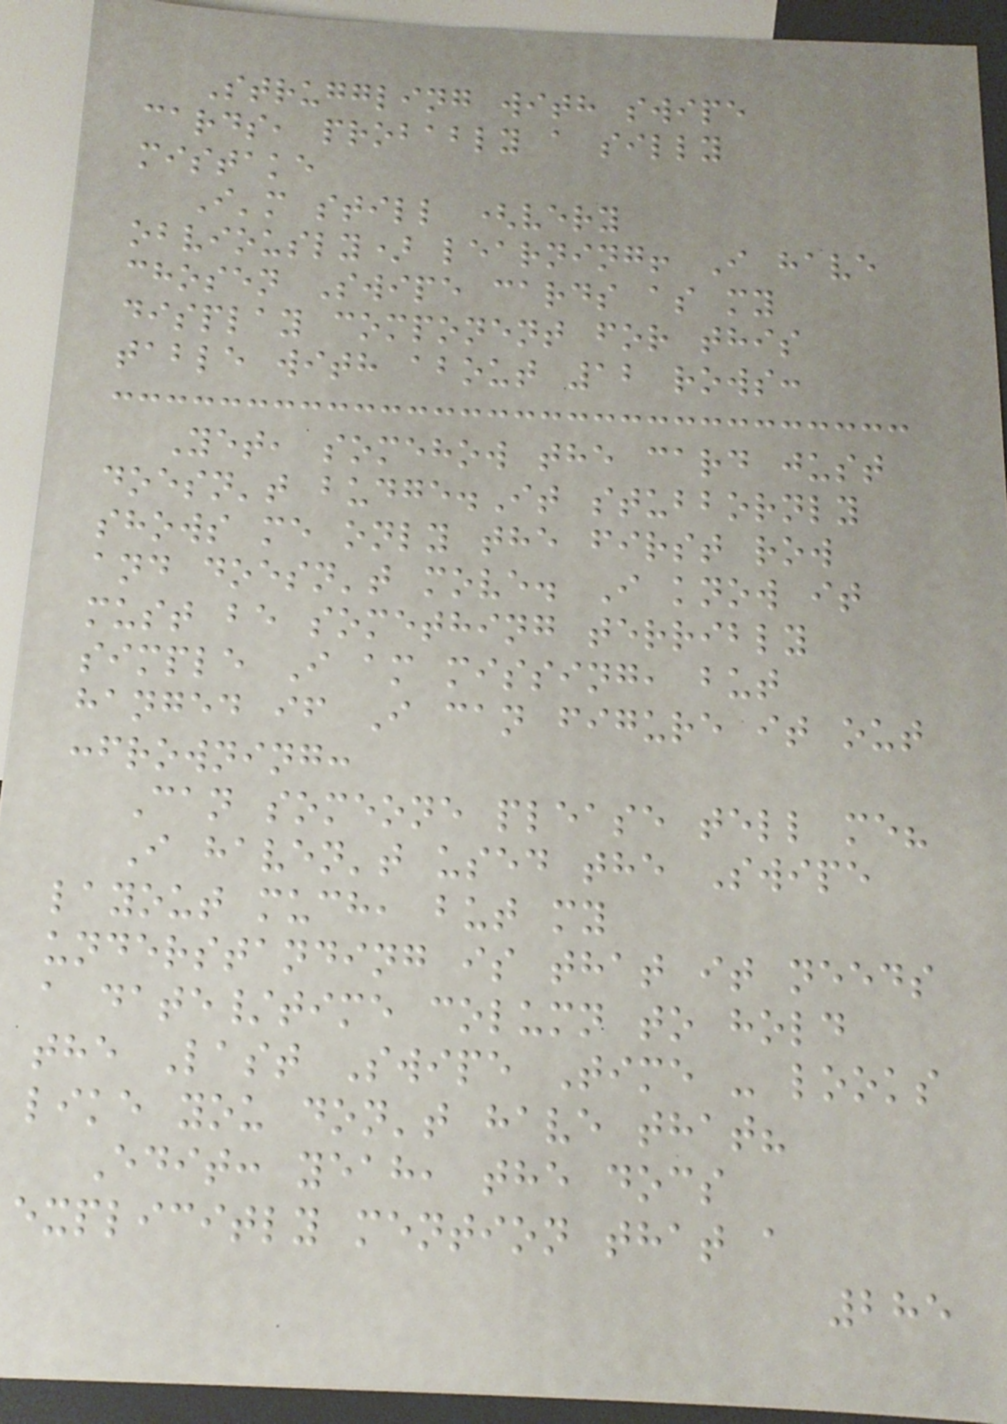Struggling with swipe
cards, probably a silly
mistake
I'm still (very
obviously) learning! I have
chosen Swipe cards as my
display component for this
table with about 12 rows:
Yet, somehow the card just
doesn't budge.It stubbornly
shows me only the first row
and doesn't move. I know it
must be something terribly
simple I am missing, but
hanged if I can figure it out
:frowning:
Can someone please tell me?
I haven't used the Swipe
layout much, but my
understanding is that it needs
a date/time column to hold
the Last Swipe Time - looks
like you don't have that?
Edit: yeah, the docs
explicitly mention that a
285
